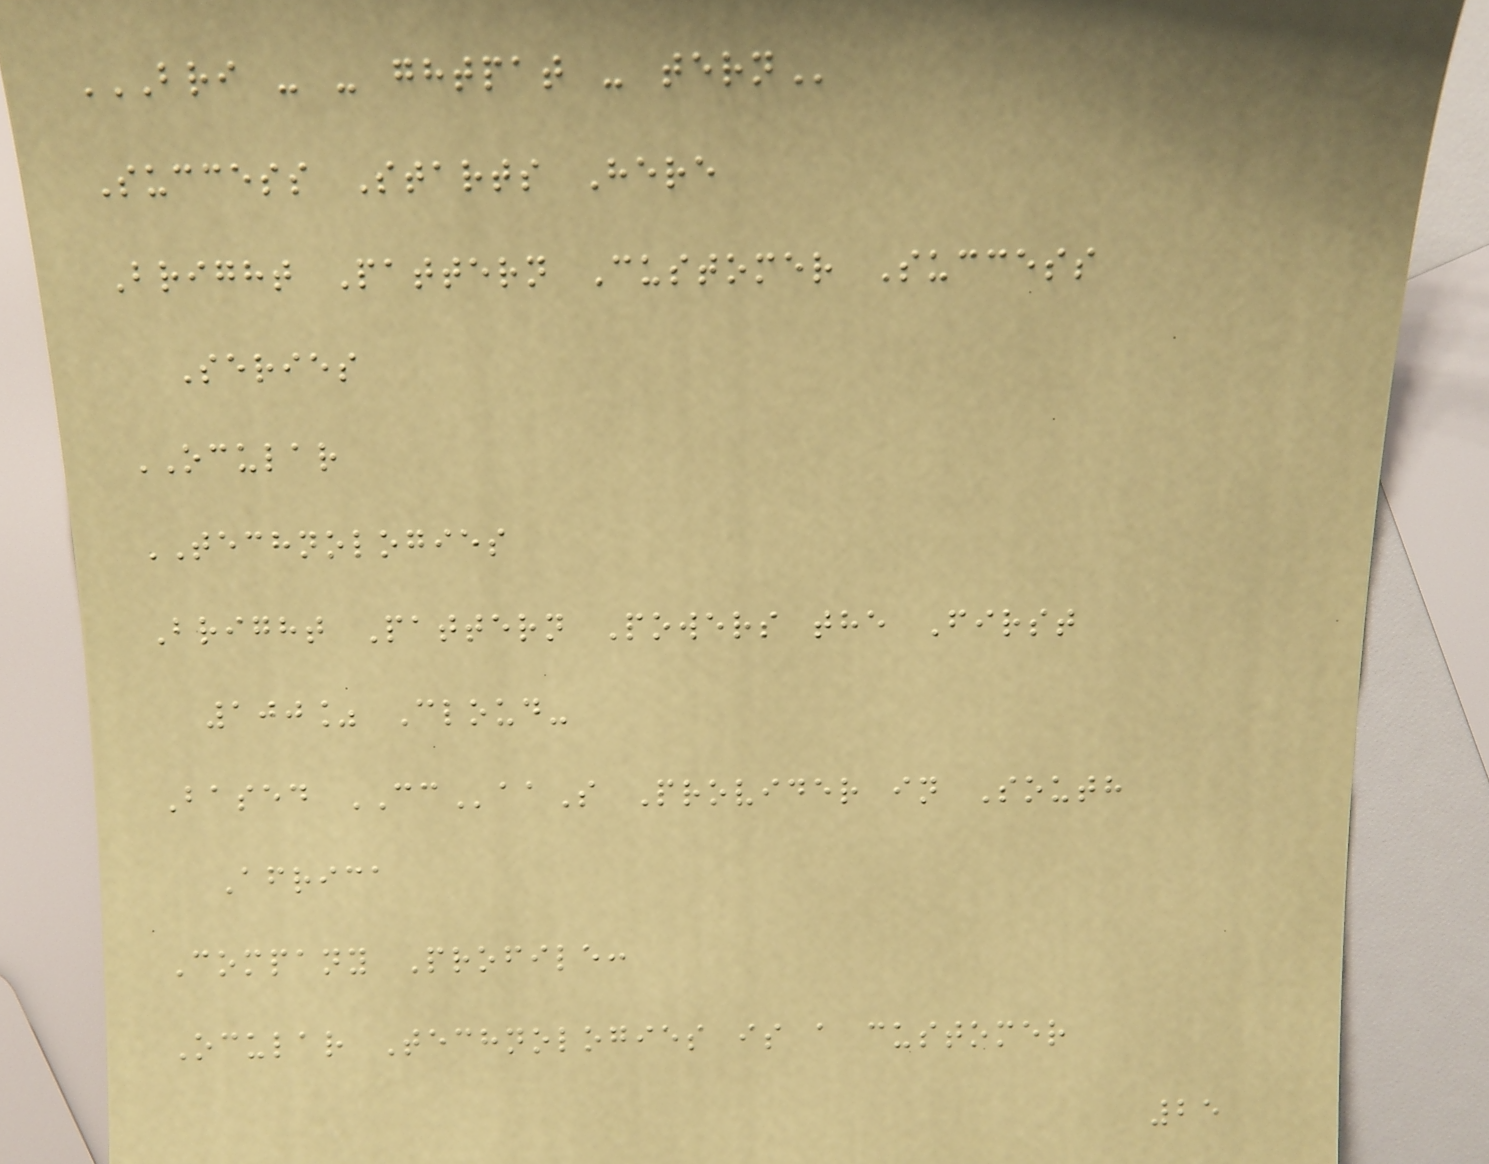BRI - - GHTPAT - TERN
Success Starts Here
Bright Pattern Customer Success
Series
OCULAR
TECHNOLOGIES
Bright Pattern Powers the First
100% Cloud-
Based CCaaS Provider in South
Africa
Company Profile:
Ocular Technologies is a customer
25
